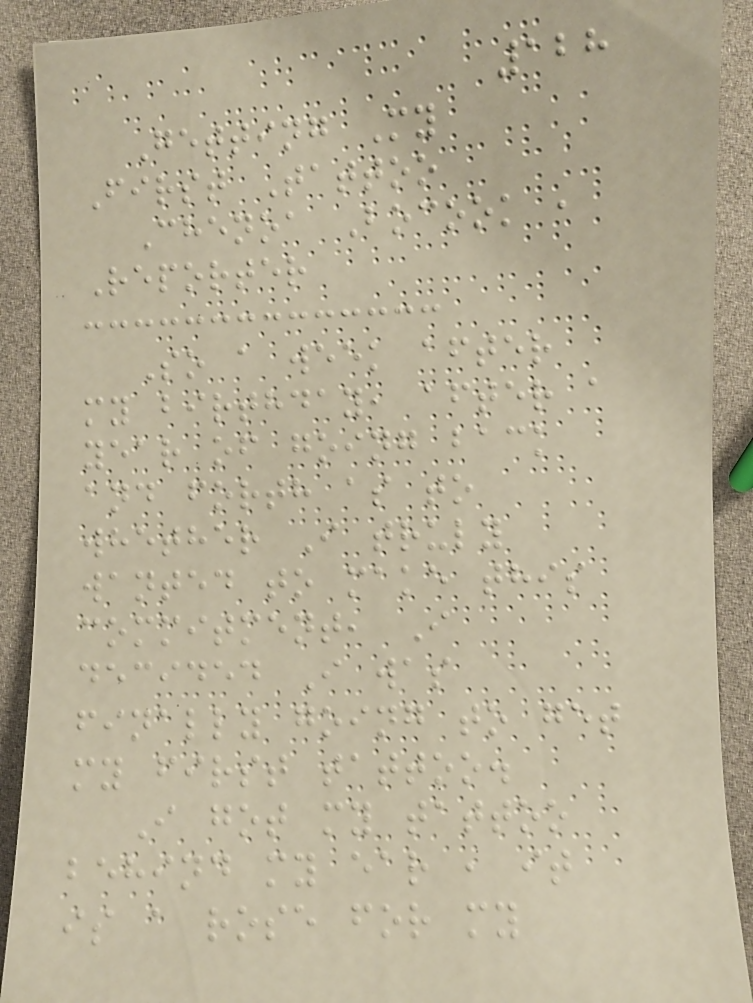128
Getting My
First Tattoo
Chenoa Bocook ,
Reporter
So a week after
my birthday, after a
year of going back
and forth as to
whether I truly
wanted to make this
commitment, I
decided I was
finally going to get
my first tattoo.
I got my tattoo
behind my ear , it
is a rose for my
